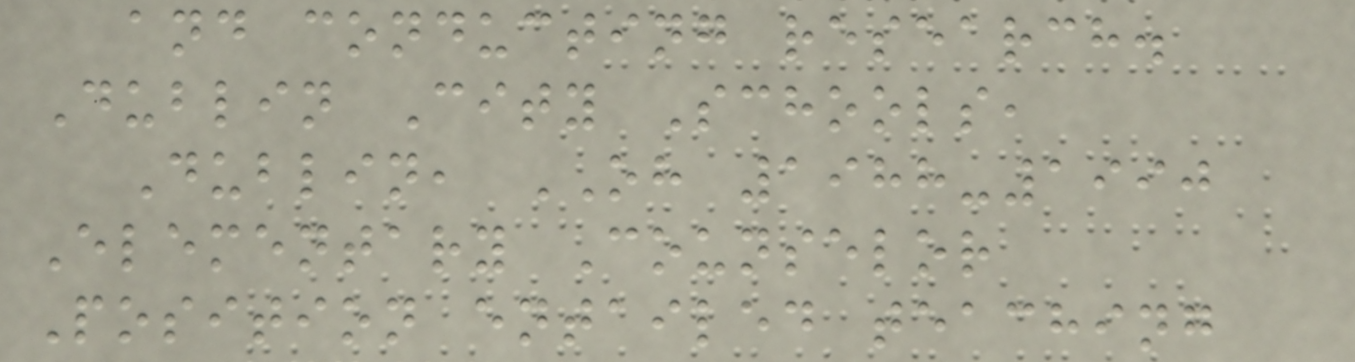and conducting research.
Dublin City Schools,
Dublin, OH 1988-1990
Elementary Counselor
Position entailed teaching
